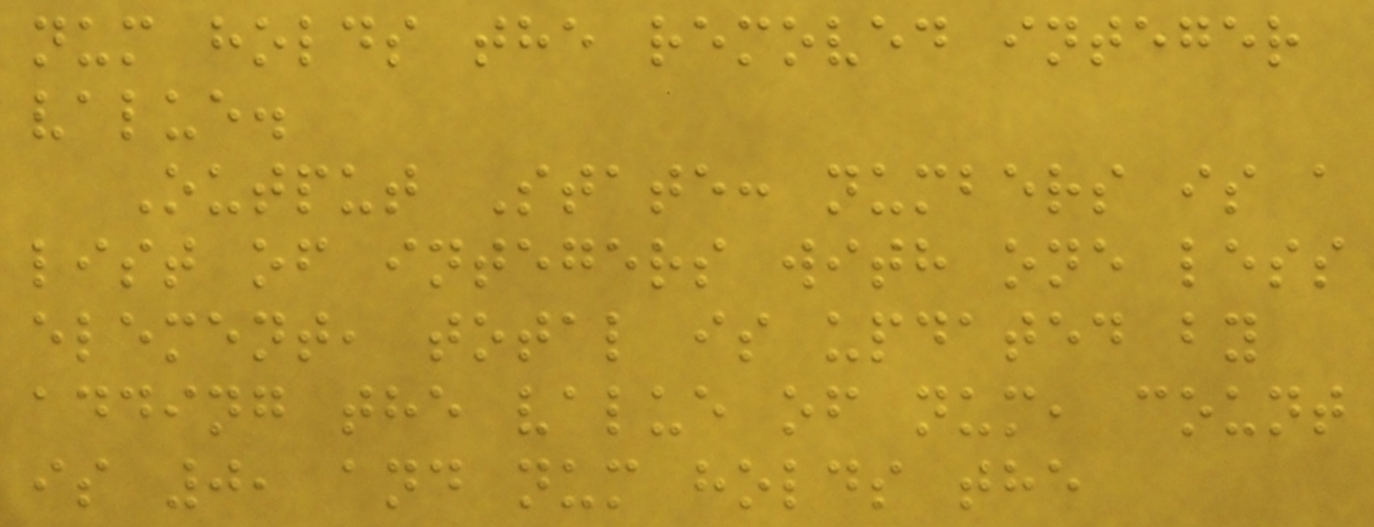num holds the removed integer
value.
Output State: numbers is a
list of integers with one less
element, total is updated by
adding the value of num, count
is 0, and num holds the
